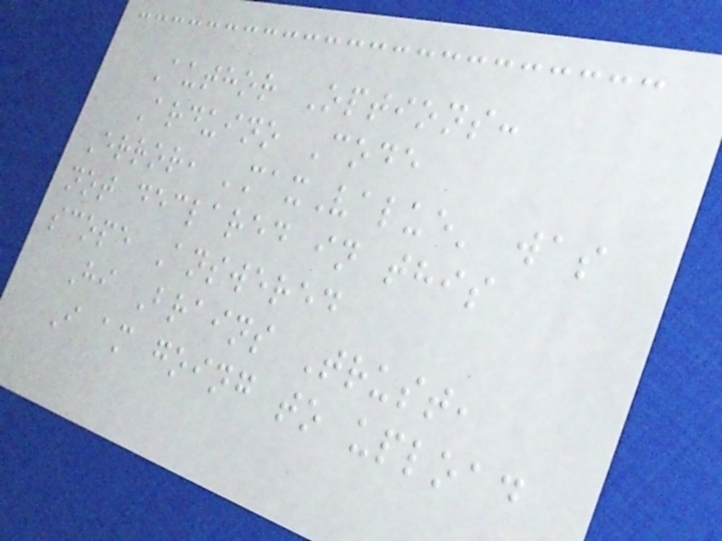Author Options:
Arduino Code
Error, 'maxValue' was
not declared in this
scope Answered
Hi Brains Trust,
I am going to upload
